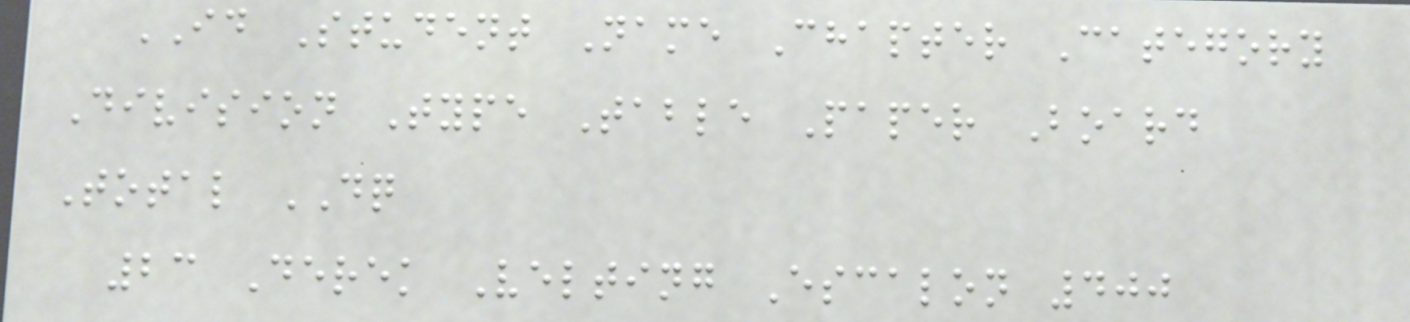ID Student Name Chapter Category
Division Type Table Paper Board
Total DQ
23 Derek Velting Escalon 400
